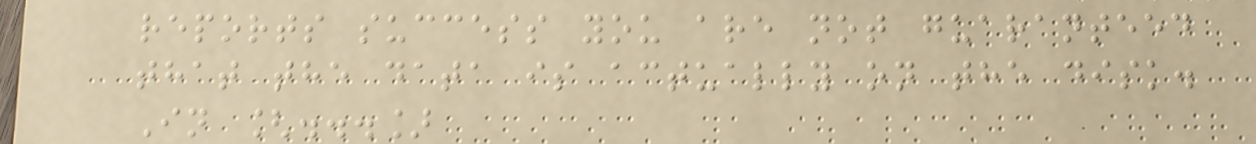reports success you are not guaranteed
that the data is actually on the disk.
In [...]
